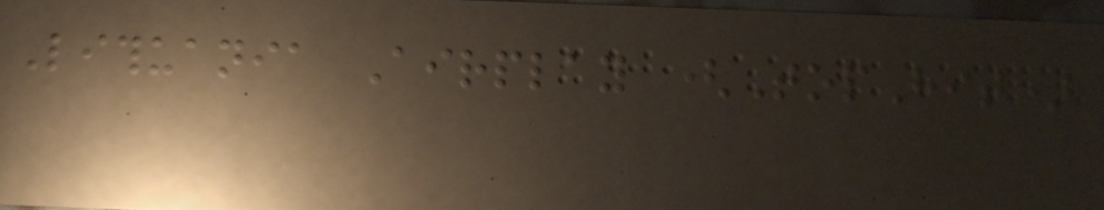Lithuania Airplay (TopHit)
